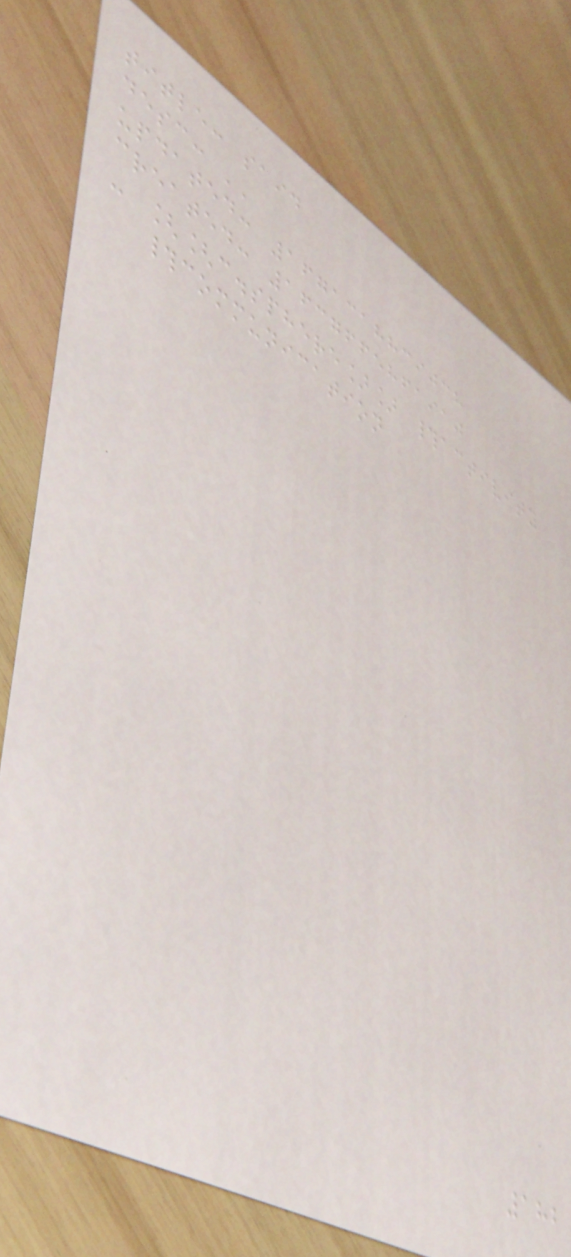title: said
desc: ''
updated: 1671318839038
created: 1637665861910
- [[c.sphere]] #activity
#communication
182
